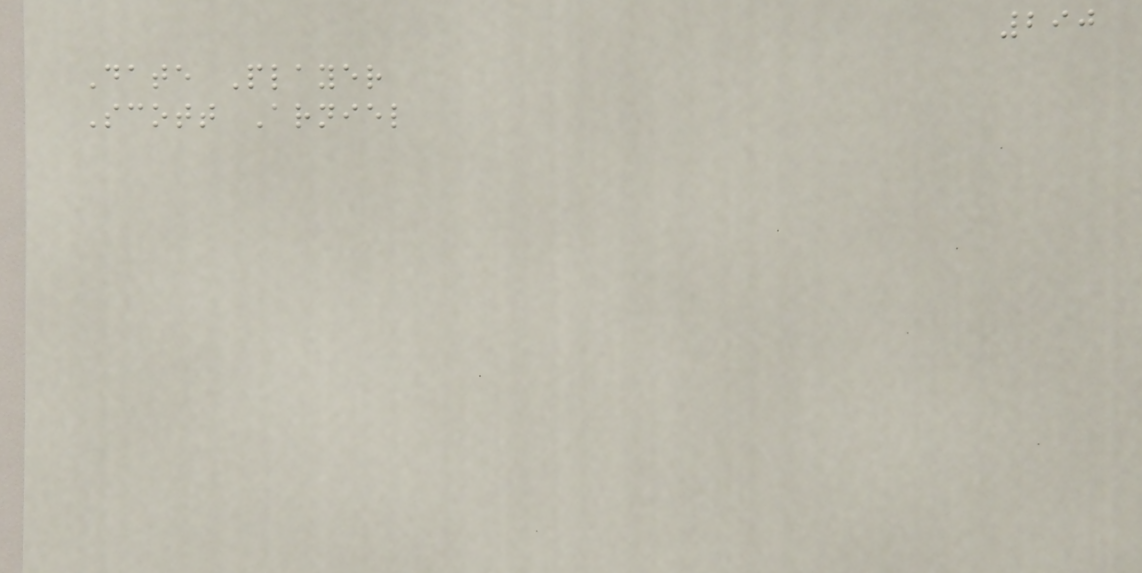290
Date Player
Scott Arniel
